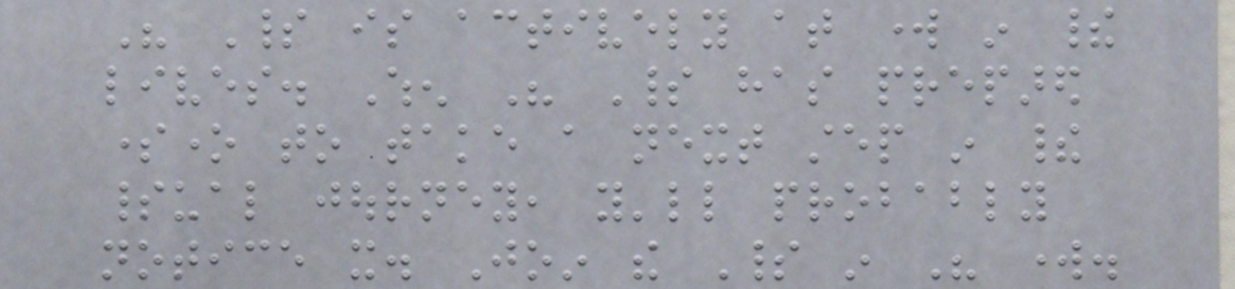His Spirit is actively at work in their
lives. When His Spirit has prepared
someone to take a next step in their
spiritual journey, you'll probably
notice it. Join the Spirit in His work.
